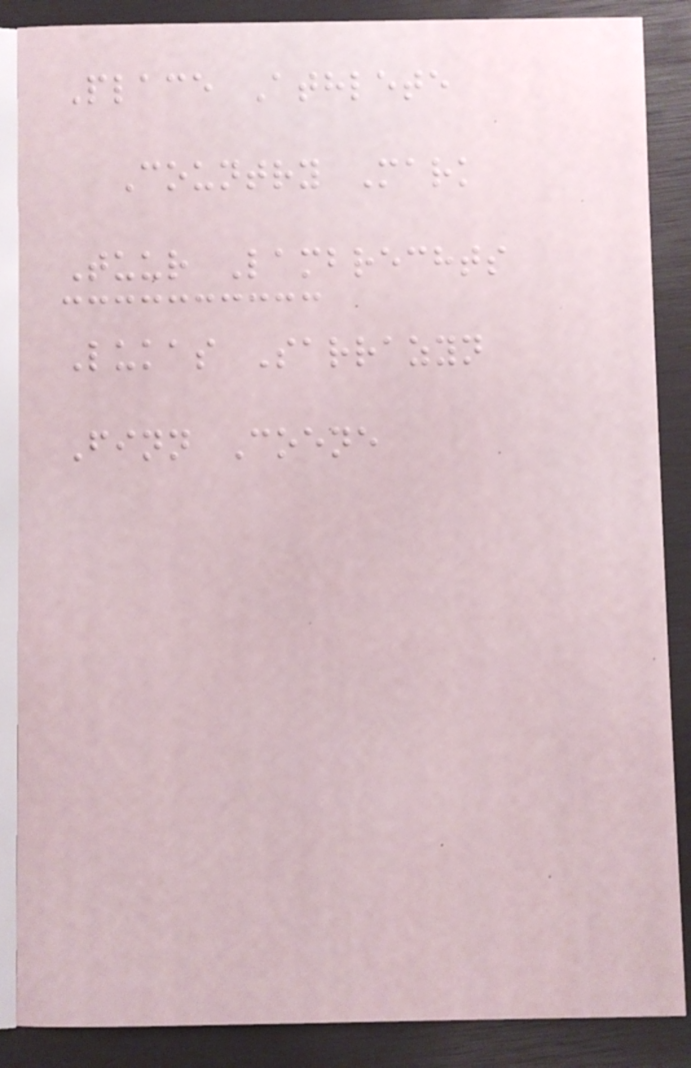Place Athlete
Country Mark
Tuur Lambrechts
Lukas Sarrazyn
Finn Coene
